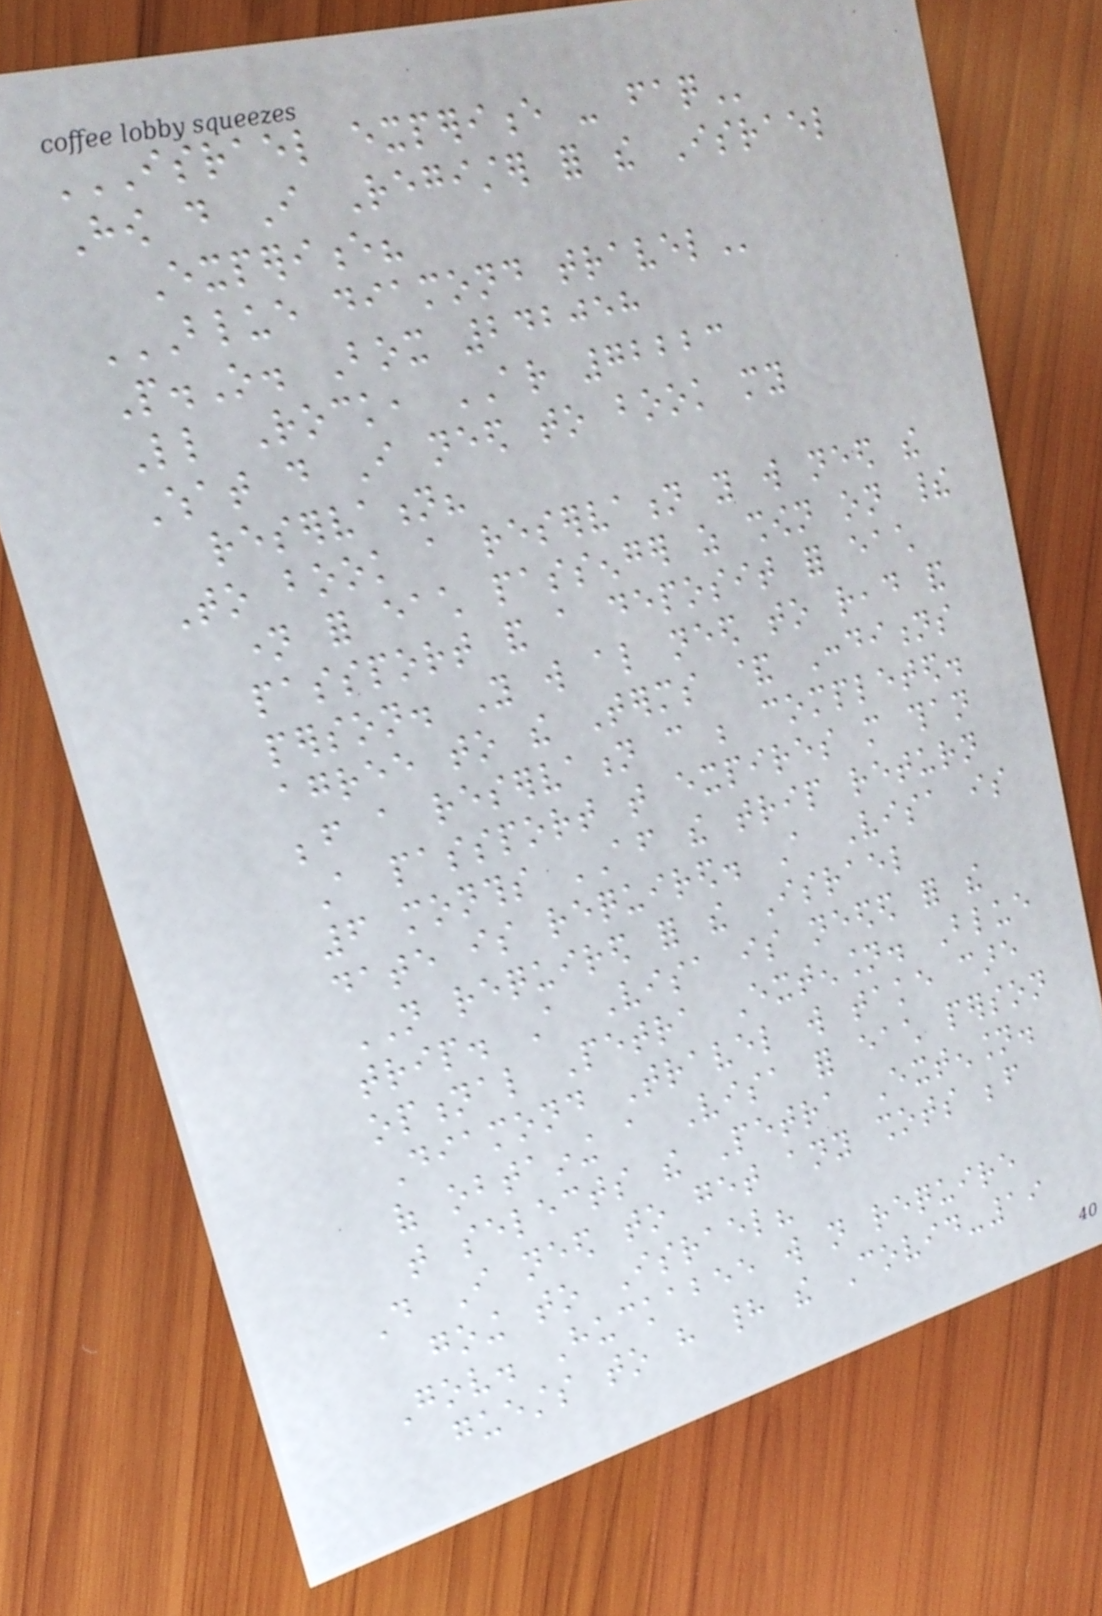ISRAEL EXPERIENCE - FAQ
How do I Register for the Israel
Experience?
BLUE DIAMOND TRAVEL
P.O. Box 242058
Little Rock, AR 72223
What do I need to book my
reservation?
To book a reservation you will need the
name for each passenger as shown on their
passport and a deposit for each
person. You will also need to read and
agree to the Terms & Conditions
before a reservation can be completed.
A passport that expires more than
6 months AFTER the trip return
date is required. A Visa is
NOT required for the Israel
trip. A Visa is needed for the
optional Petra Extension. Blue
Diamond Travel will take care
of obtaining a Visa for each person
that selects the Petra Extension.
Do I need to get any shots before
going to Israel?
Gov. Huckabee will not require
guests to have had the Covid-19
